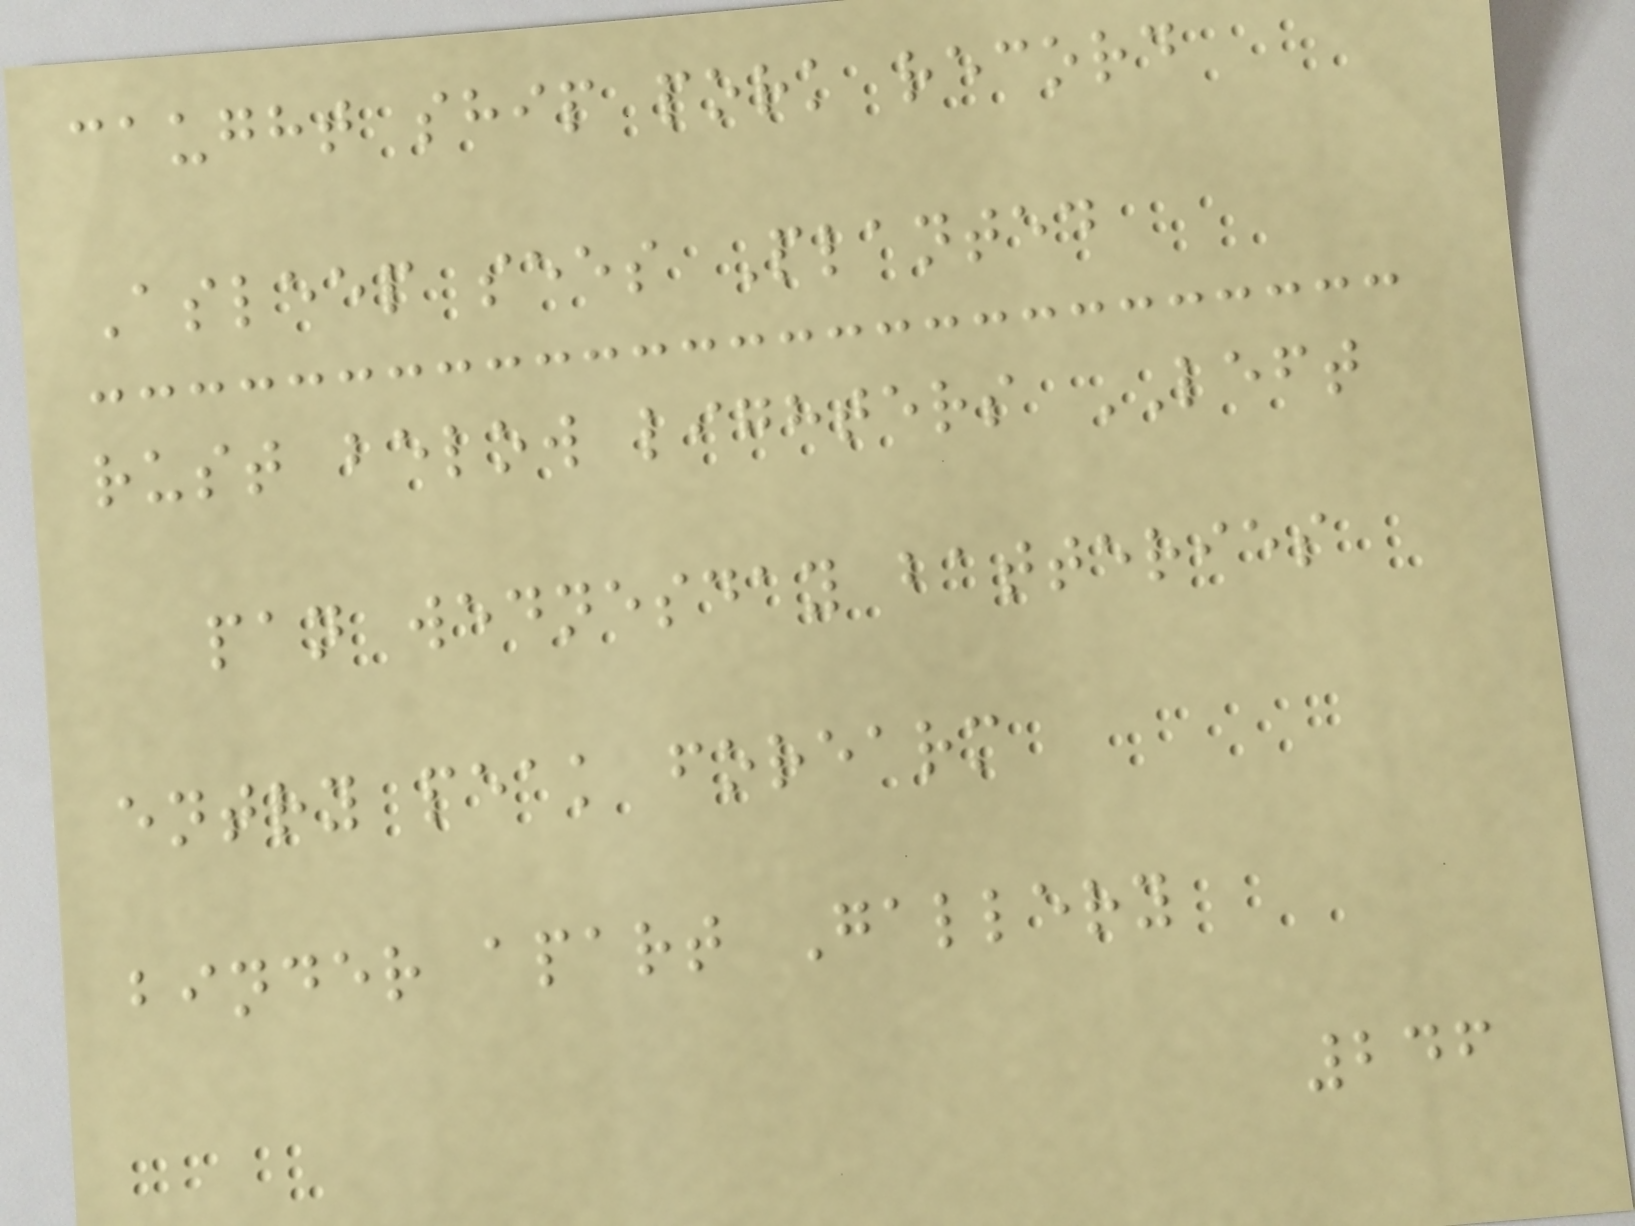caught ship pork record
Asleep sees Planted
rust below lighters LEFT
pan wednesday batteries
entry peak forearm
binder apart Gallery
246
